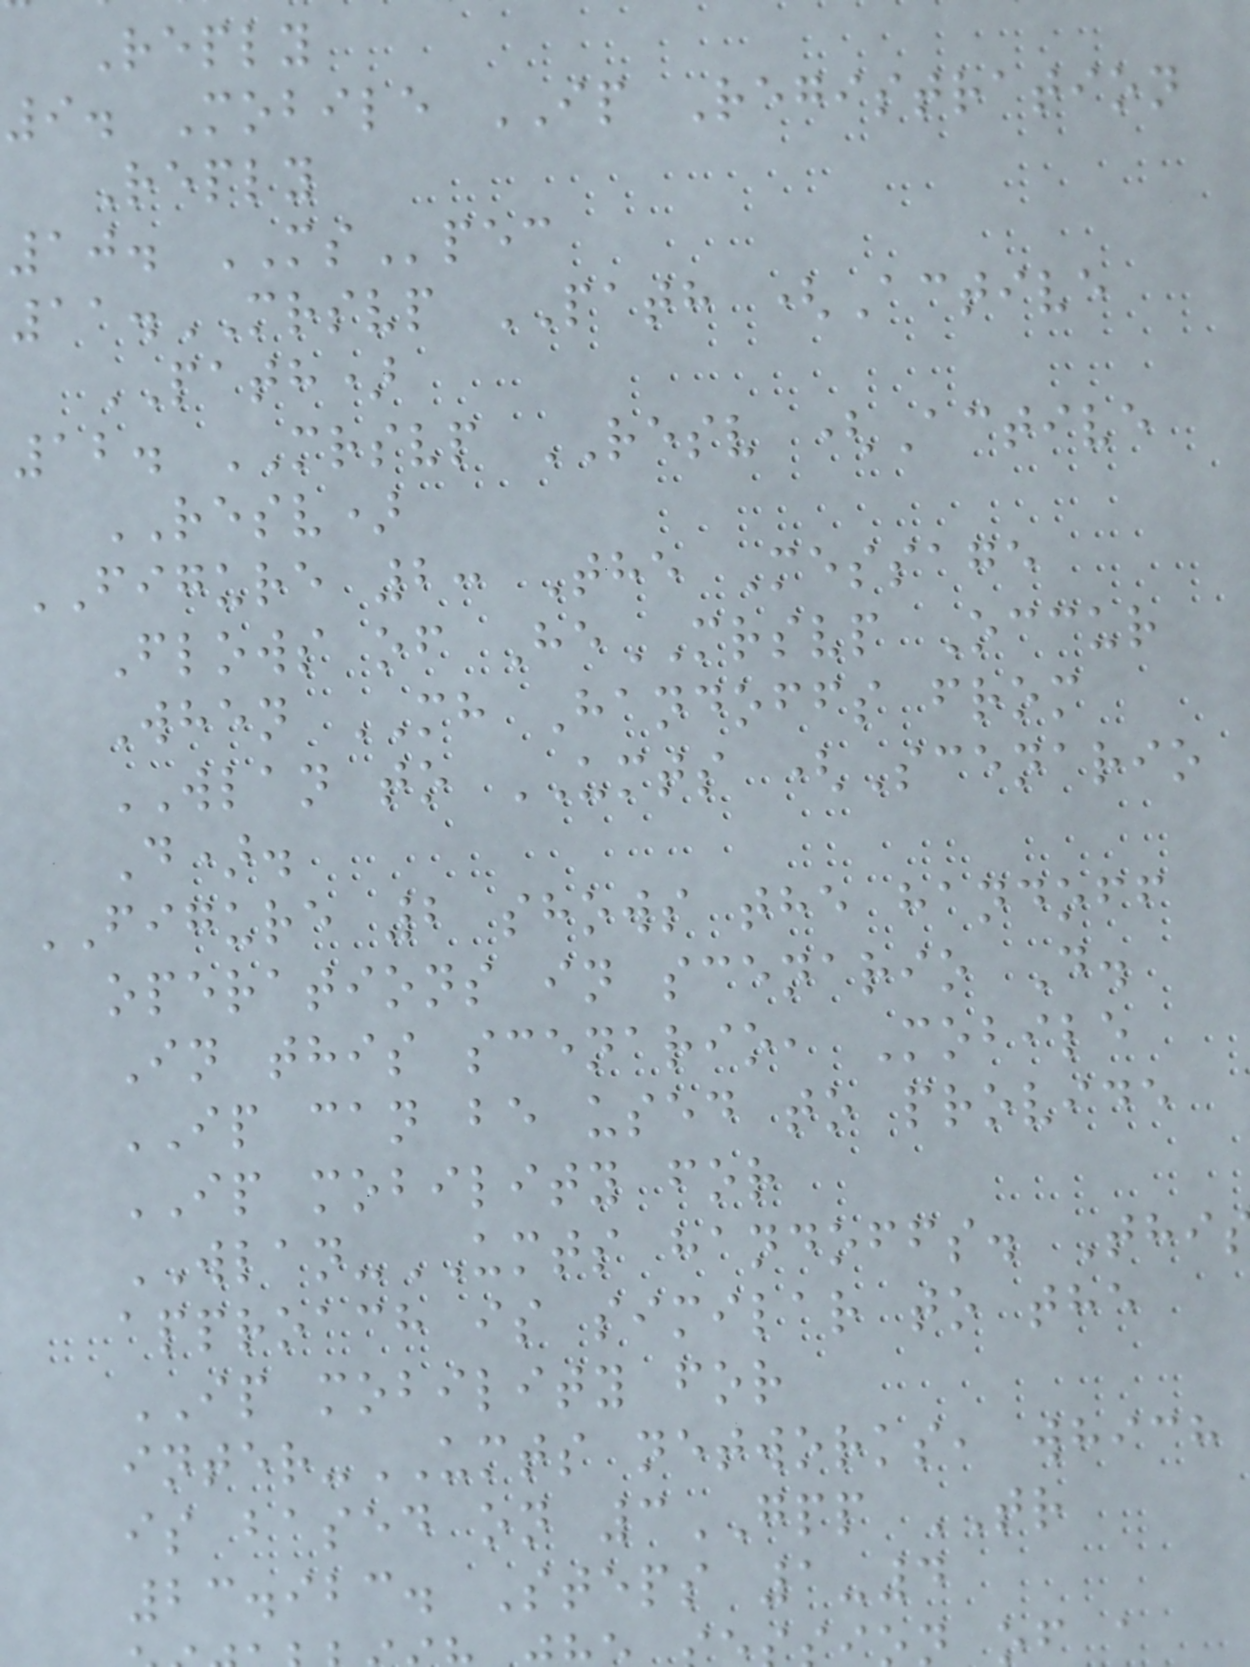Reply
9. Mobile IP Registration
Reply
10. MSpec
11.MRSVP PATH (Active
PATH)
12. MRSVP RESV (Active
RESV)
FIGURE 2: The Message
Flows of HeMRSVP Occur
When MH Handoffs from
WLAN to UMTS (Scenario
D).
FIGURE 2 shows the handoff
operations in scenario D.
In this scenario, Mobile
IP can be used to provide
IP mobility for
WLAN-UMTS handoffs. Thi
approach is similar to the
IP mobility for
inter-UMTS networks, which
is based on 3GPP TR
23.923. Steps 1-4
